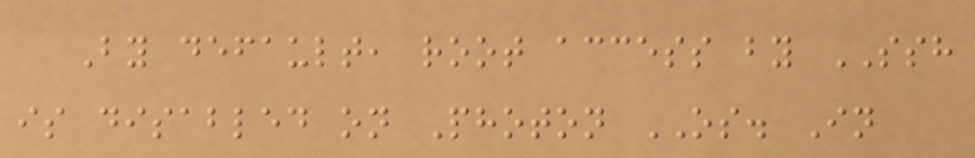By default, root access by SSH
is disabled on Photon OS. In
